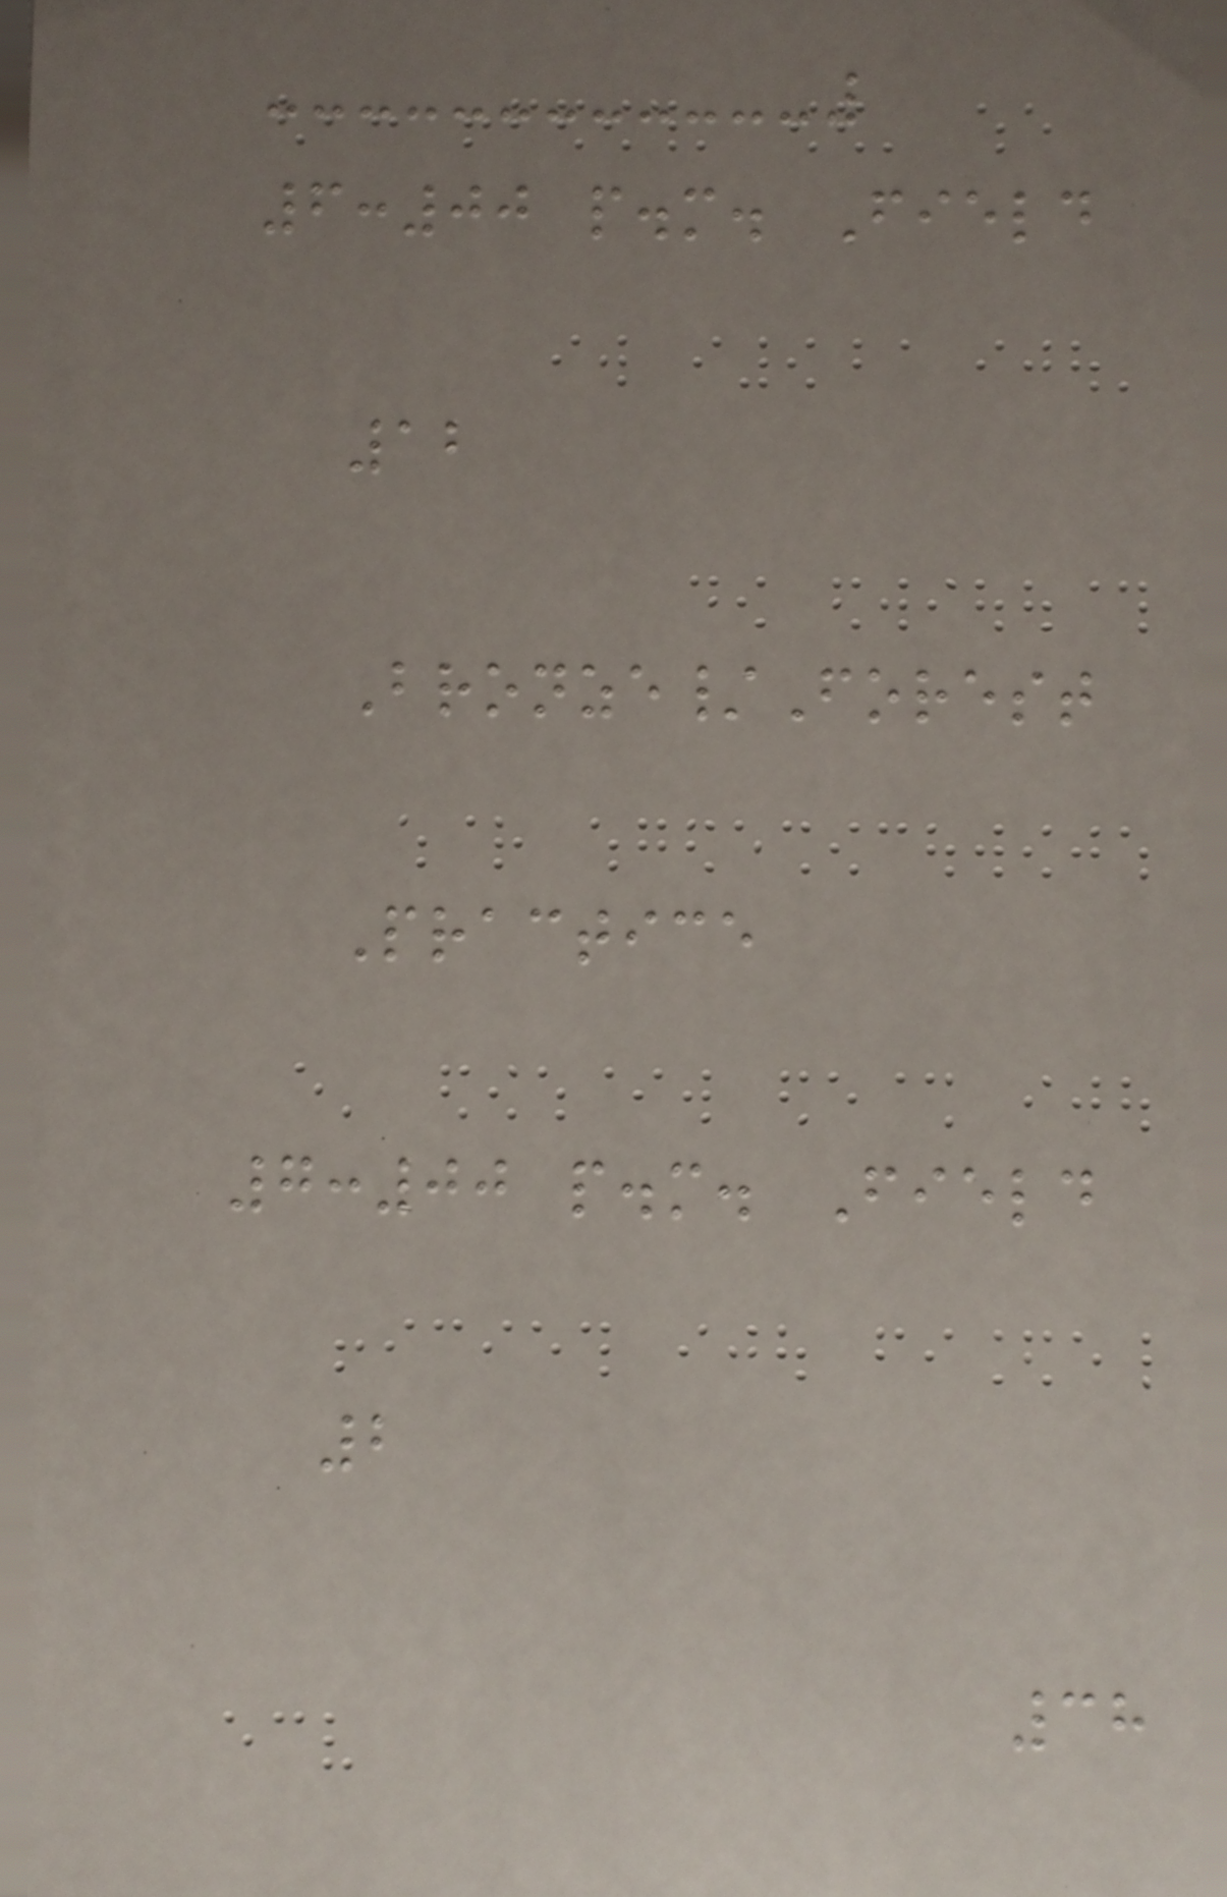6:00 p.m. Field
12
Bronze/Forest
Practice
7:00 p.m. Field
2
38
